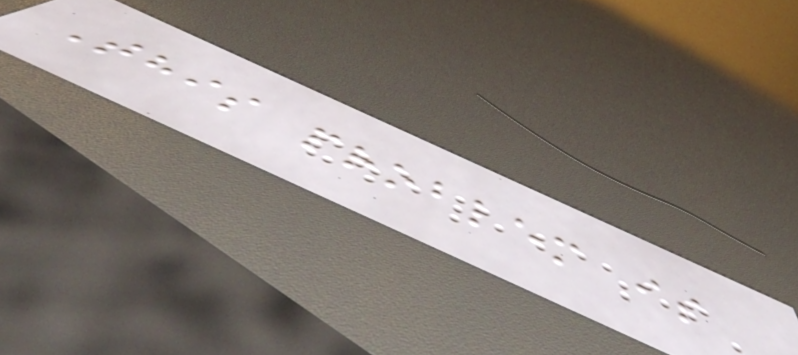This problem is
